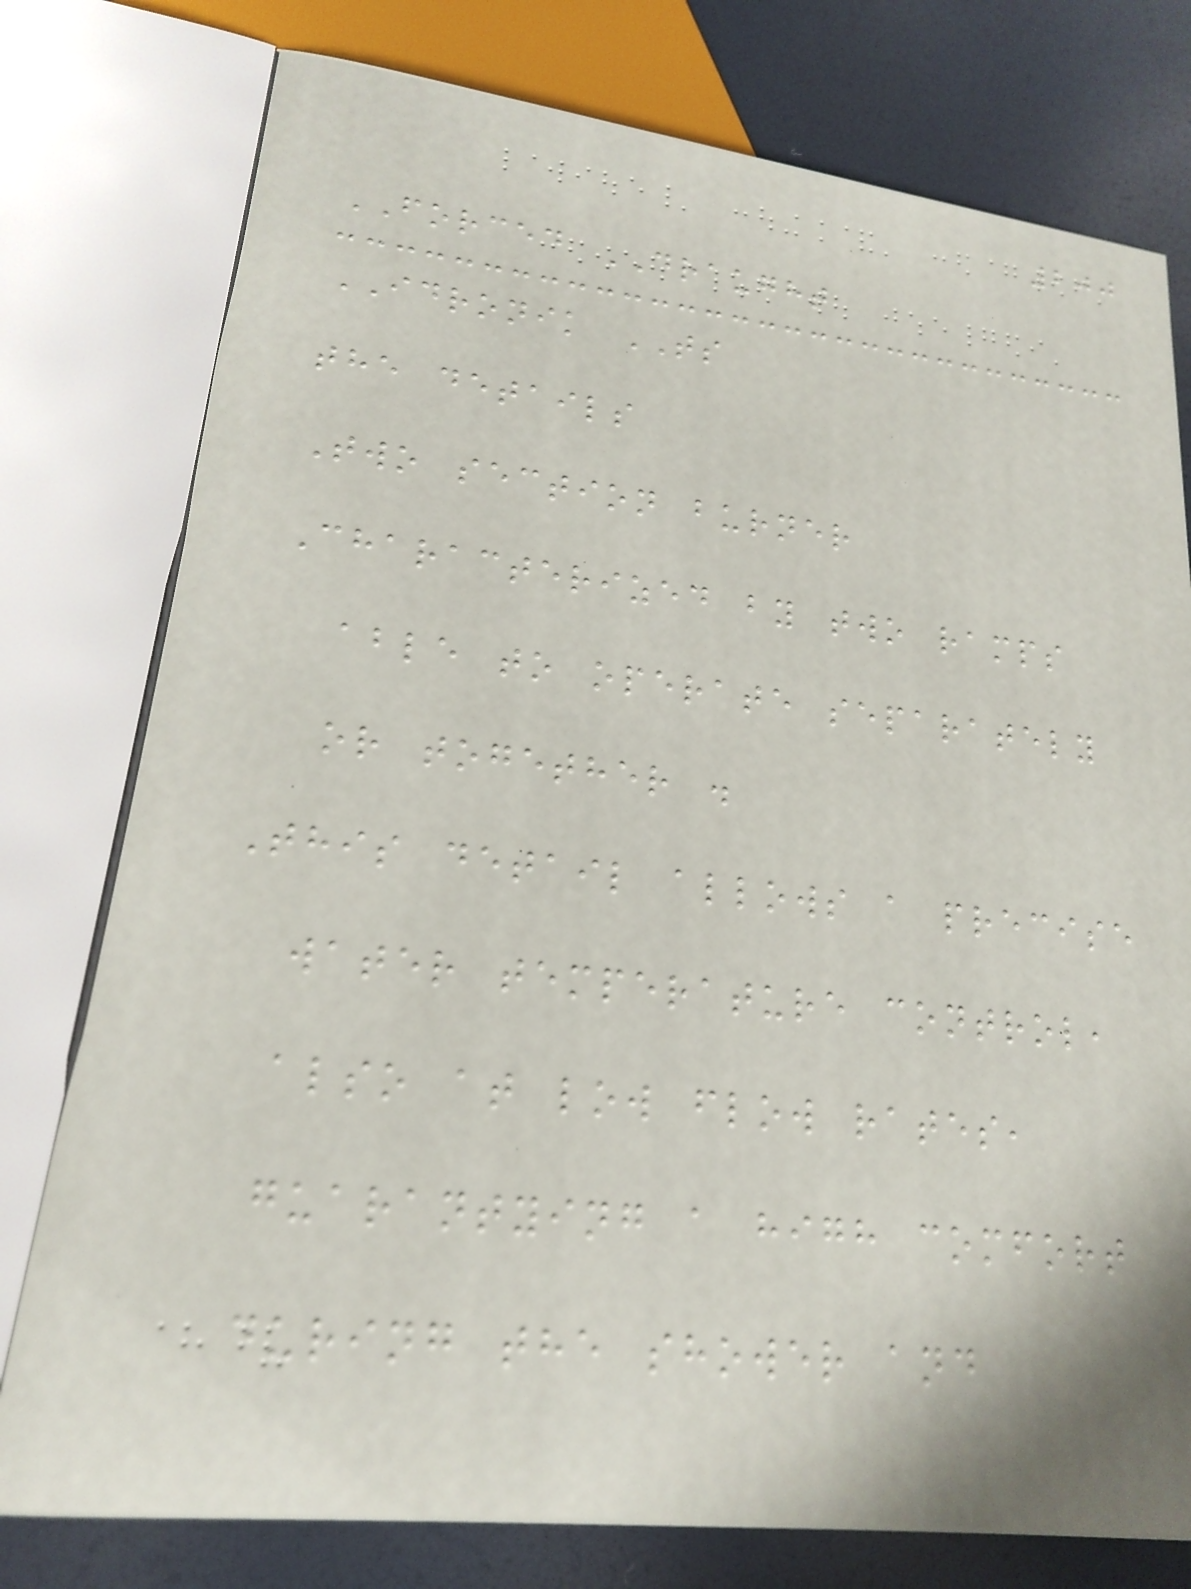200
FORCED DRAUGHT
IDRONIK TS
the details
Two section burner
Characterized by two ramps
able to operate separately
or together .
This detail allows a precise
water temperature control,
also at low flow rates,
guarantying a high comfort
during the shower and
